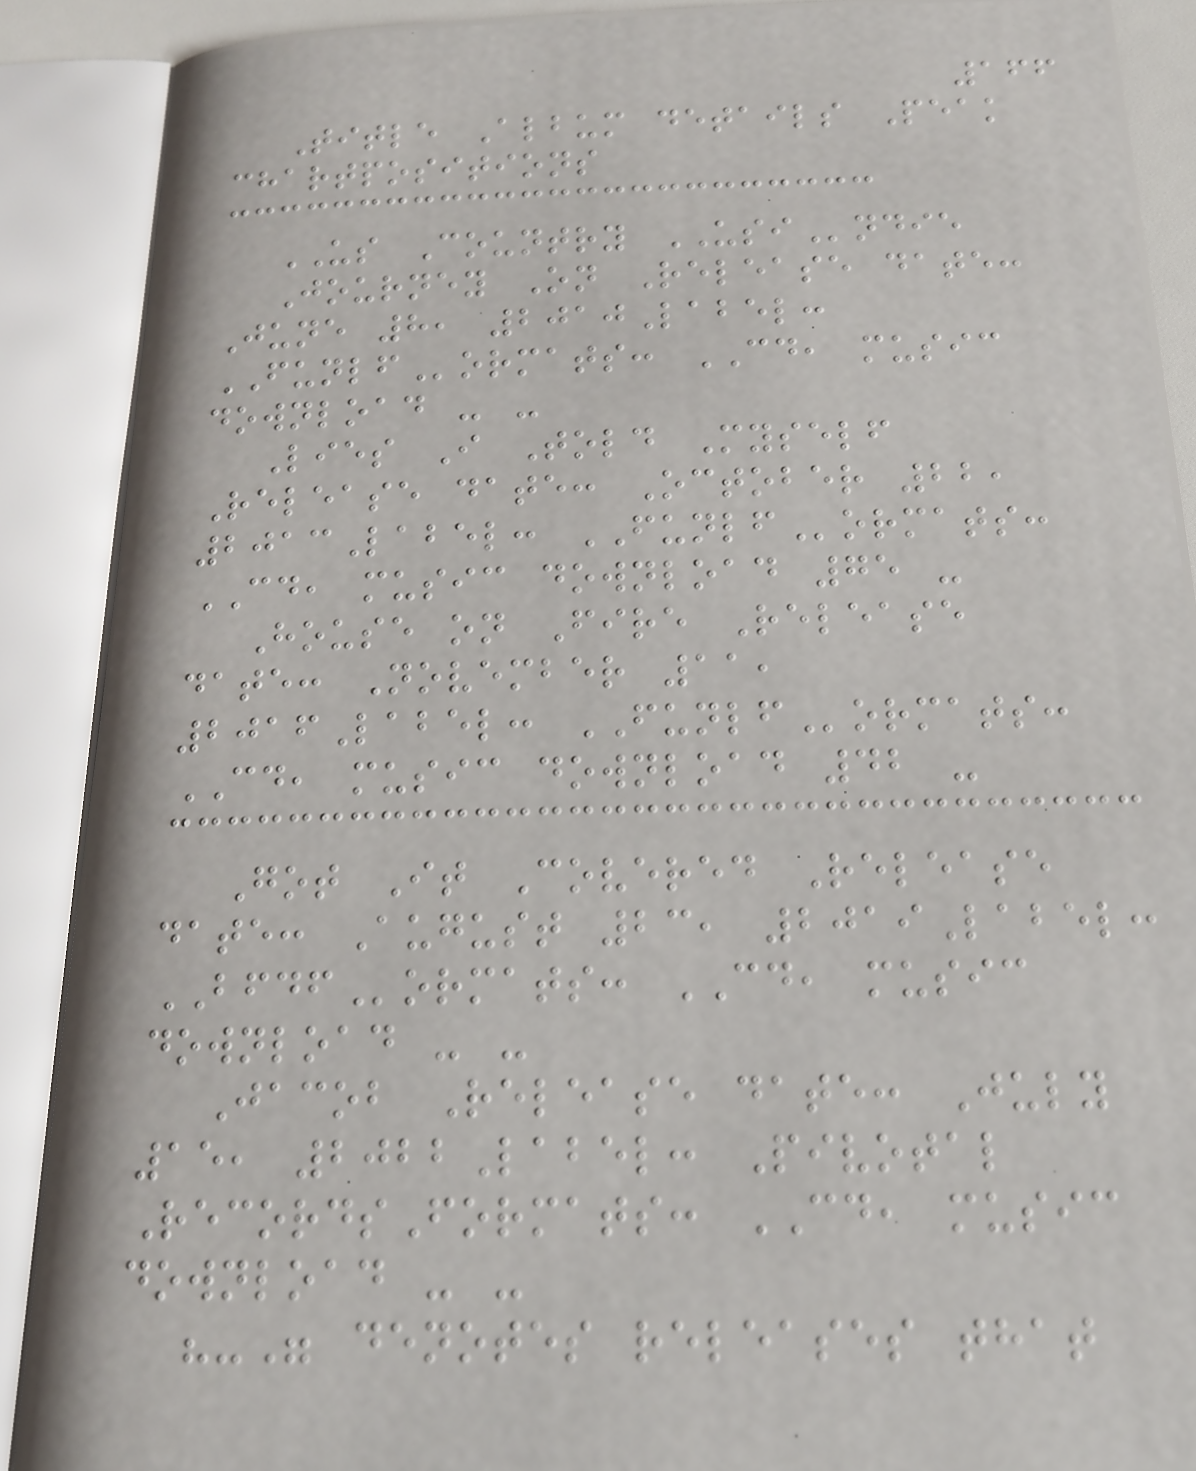166
Title Album details Peak
chartpositions
US Country USIndie
Journey On Release date:
June 8, 2010Label:
FUNLFormats: CD, music
download - -
Lies I Told Myself
Release date: October 22,
2013Label: FUNLFormats:
CD, music download 75 -
House on Fire Release
date: November 11,
2016Label: FUNLFormats:
CD, music download 42 -
Got It Covered Release
date: August 23, 2019Label:
BFDFormats: CD, music
download - -
Jacob Release date: July
15, 2022Label: Pivotal
RecordsFormats: CD, music
download - -
"-" denotes releases that
